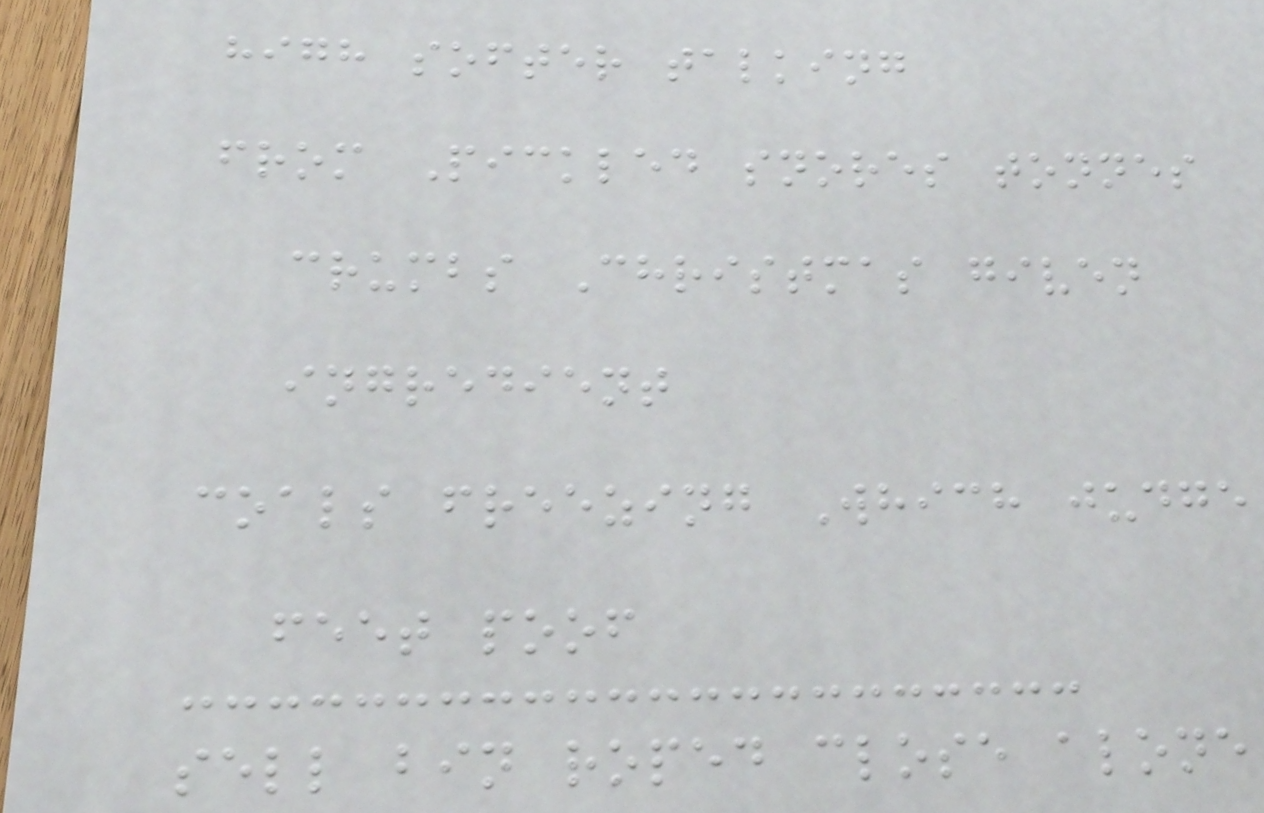high softer talking
from Pickled snores tonnes
crumbs Christmas given
ingredient
coals freezing Which judge
feet poof
sell bin roped close alone
